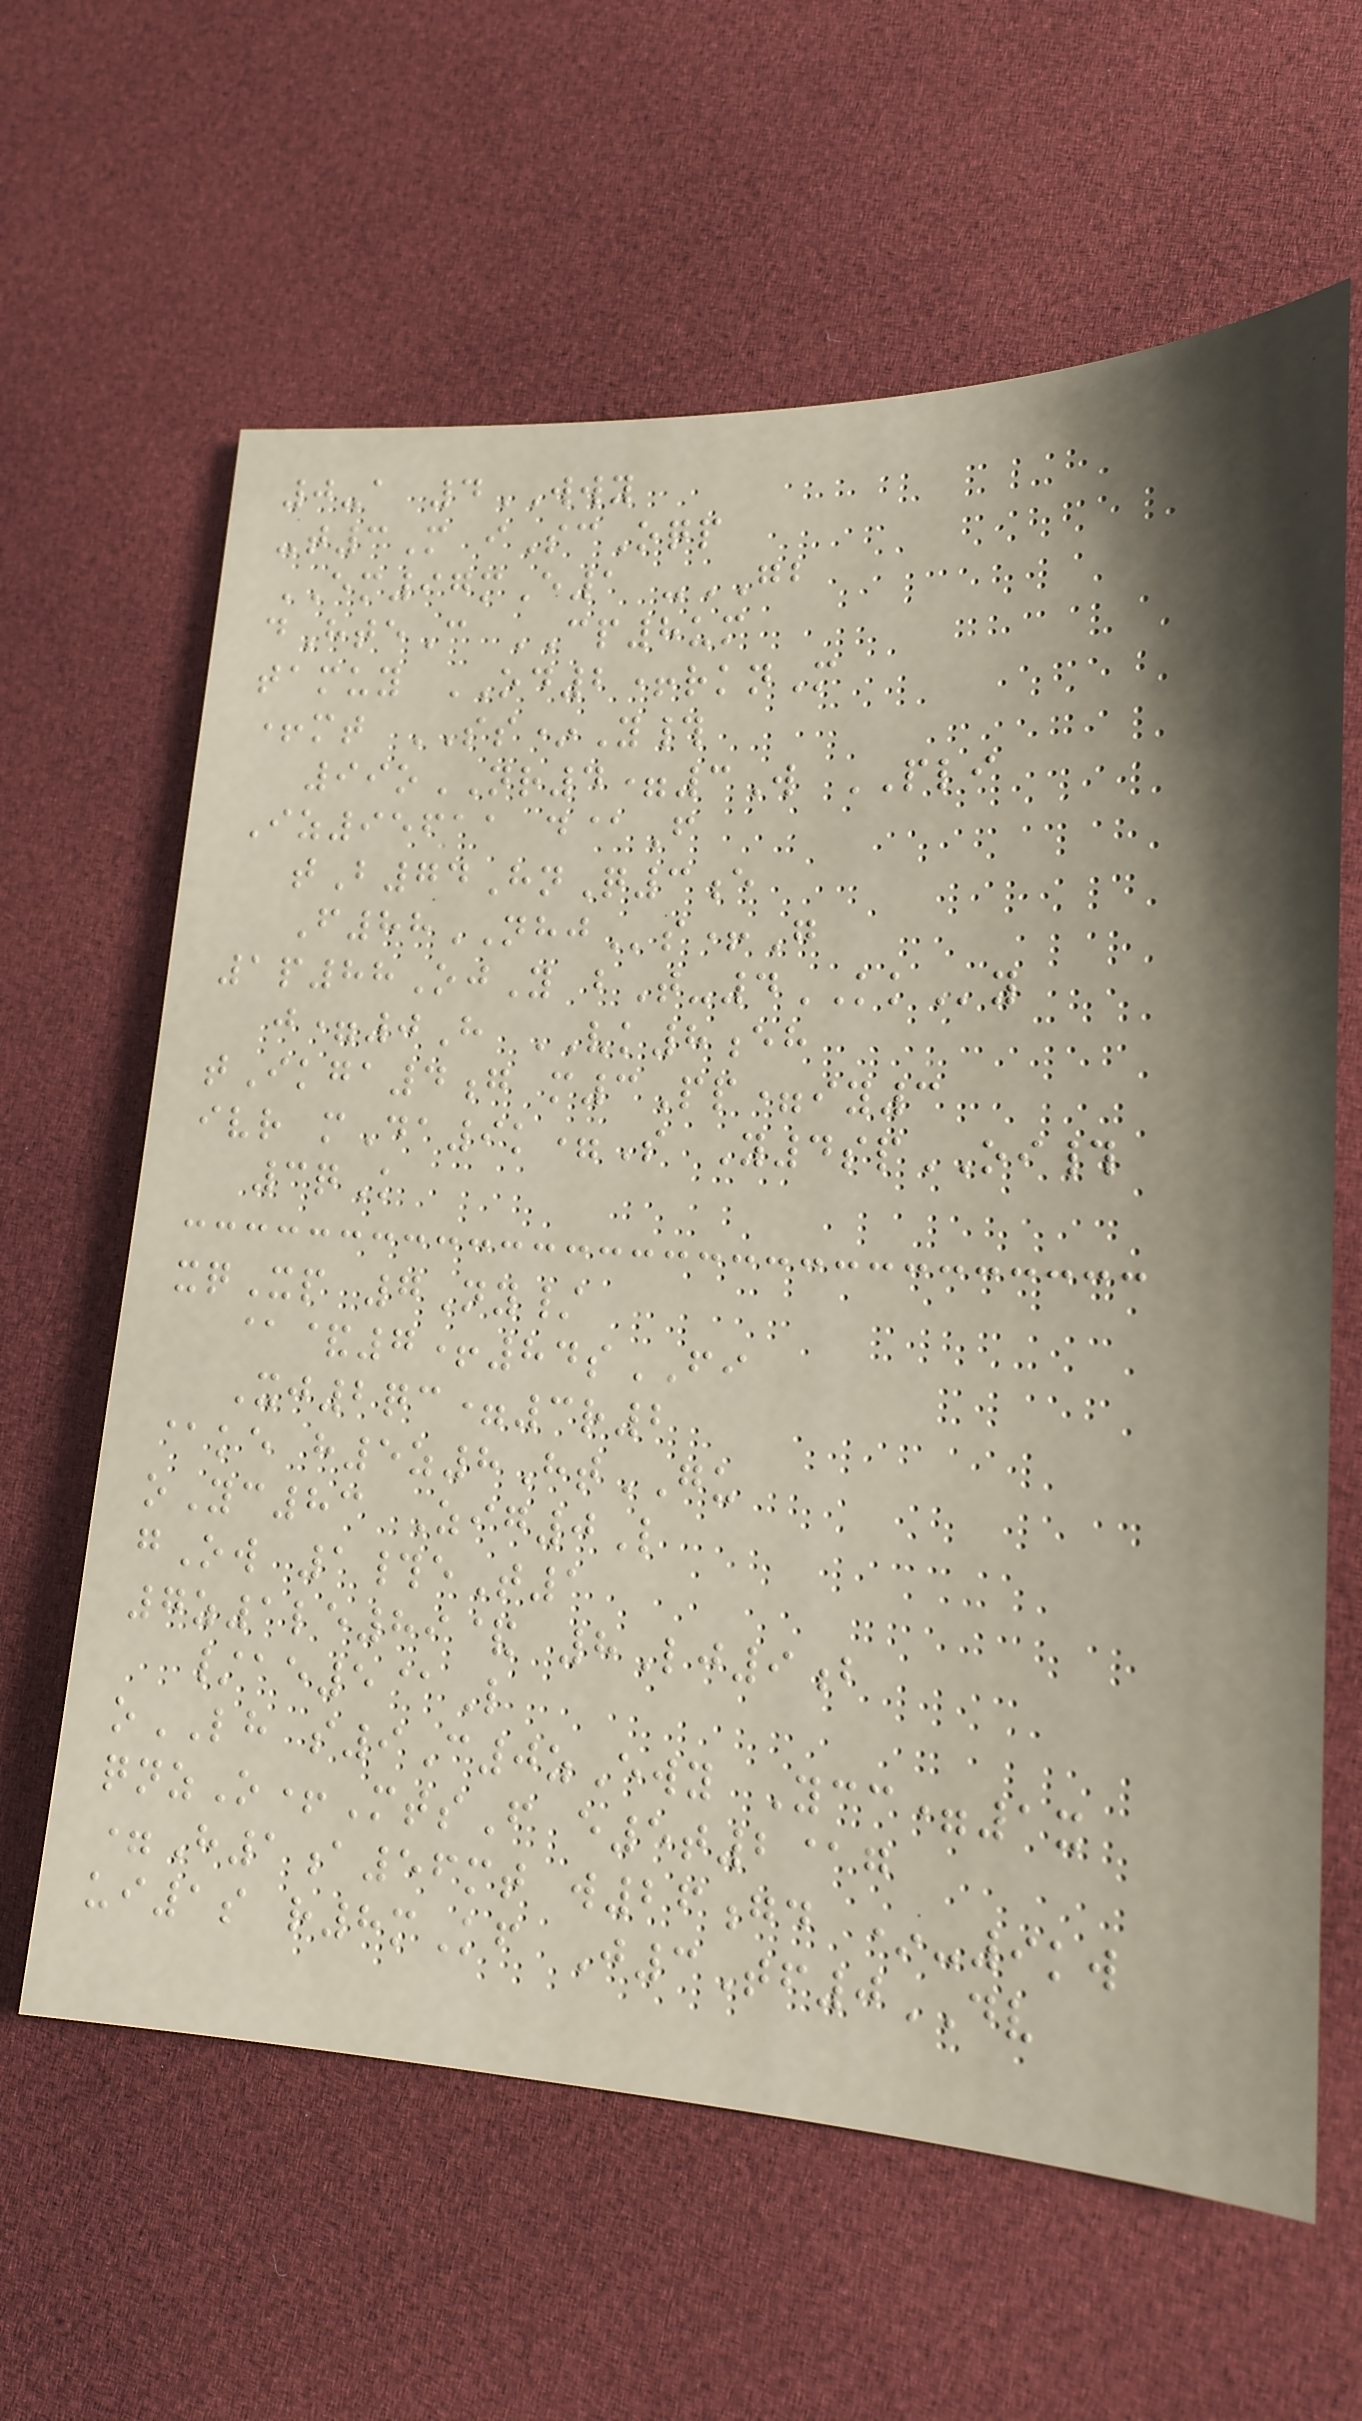0-a 4WWY
-t3M iScOqp
EM97mE1 -GB
dHteC CP8um
tamuy OD2+rknM
+mt SS*Y#
99oNR4=3W PLI
Iz95611 d@F
tB74HnQ3e
F88NHJs+G
1p88OjY bT-4KKy
j=0H VK8eh
tIkga4g m3Pp=iy3
ivr mDa9k=S Y4spOI#
3qK
xqXp 7Ny/
@&7+84sFI
Xj2qc=3r2
@ke h5z8HtGU
oYc83 Zig0L
gOw 1#eT1
7z1le89& 8Lj9b
/ae5@L
oLH s9C0zEwy Ycc=1x
qnzO+MtsF e5t2@g
=H1a56mt w26gd *-9kw
ui1s r8mKf J3Tf0DV
